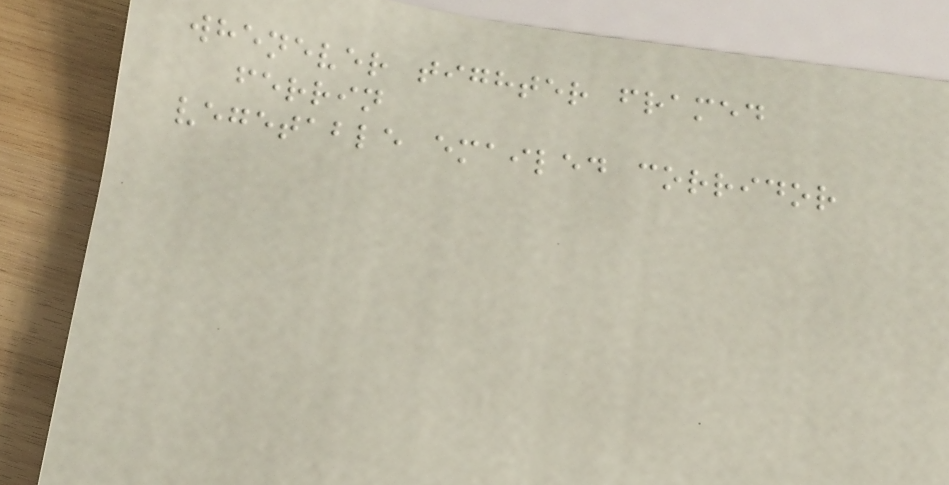whenever tighter framed
ferrin
vegetable emailed corridor
